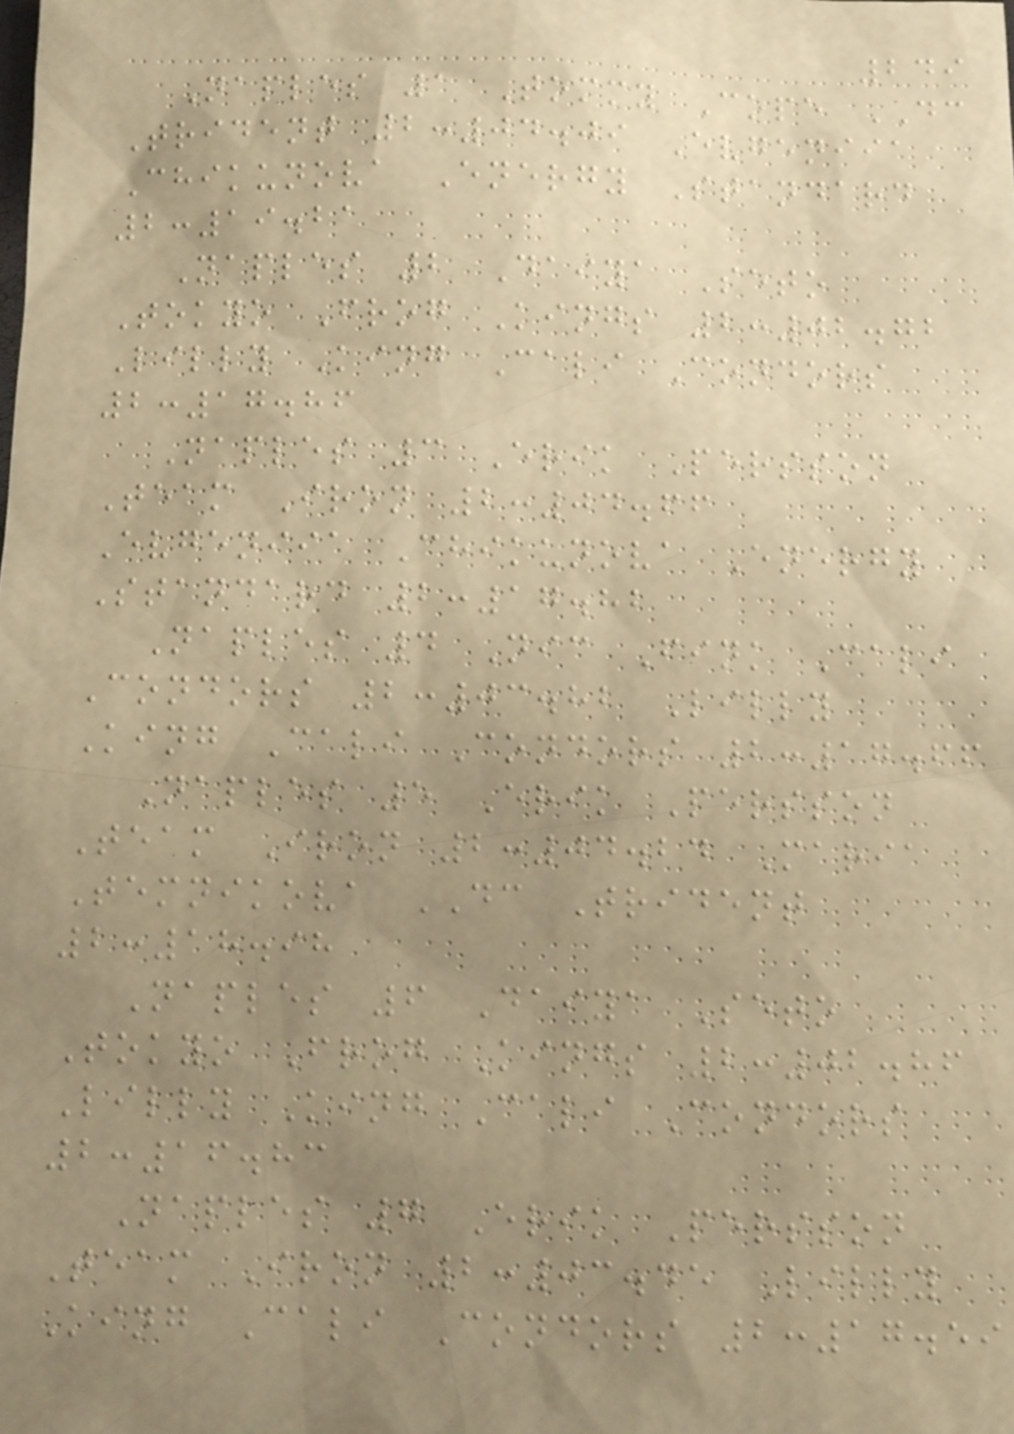249
Naples 1 Tommy Cope DC
Trident 2:04.09 Evgeniia
Chikunova Energy Standard
2:19.21
Naples 2 Daiya Seto
Tokyo Frog Kings 2:02.72
Lilly King Cali Condors
2:17.86
Naples 3 Erik Persson
Team Iron 2:04.66
Evgeniia Chikunova Energy
Standard 2:17.82
Naples 4 Nic Fink Cali
Condors 2:03.82 Lilly
King Cali Condors 2:17.66
Naples 5 Erik Persson
Team Iron 2:04.24 Maria
Temnikova DC Trident
2:18.98
Naples 6 Daiya Seto
Tokyo Frog Kings 2:02.86
Lilly King Cali Condors
2:16.83
Naples 7 Erik Persson
Team Iron 2:03.45 Lilly
King Cali Condors 2:17.59
